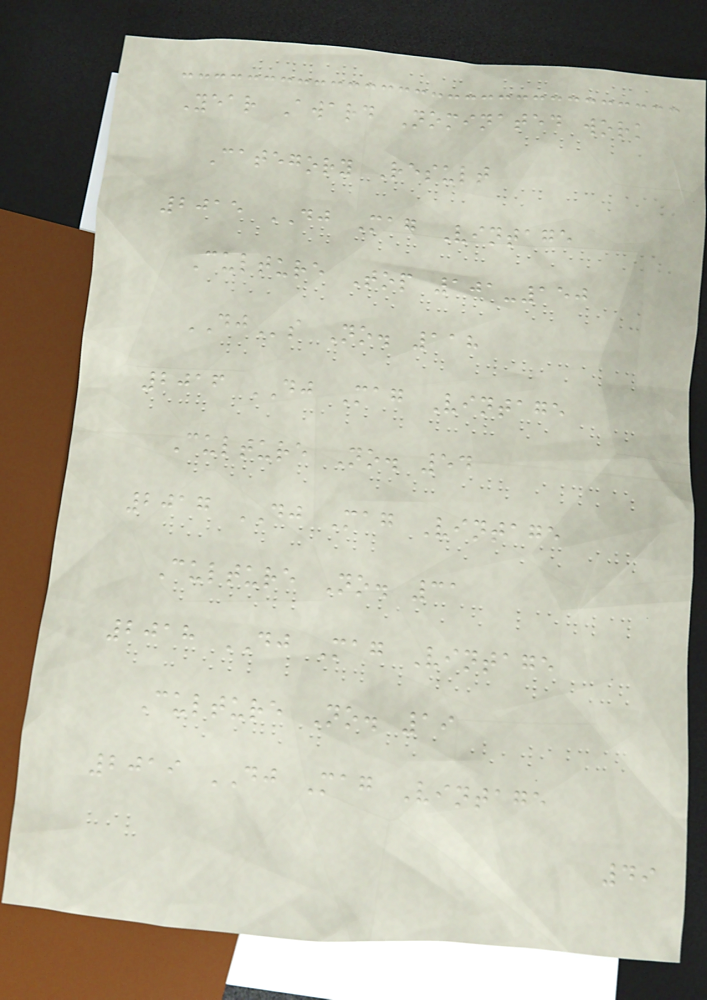Year Award Nominated work
Category Result
2015 DJ Mag Vintage
Culture Top 101-150
DJs No. 118
2016 DJ Mag Vintage
Culture No. 54
2017 DJ Mag Vintage
Culture No. 31
2018 DJ Mag Vintage
Culture No. 19
2019 DJ Mag Vintage
49
